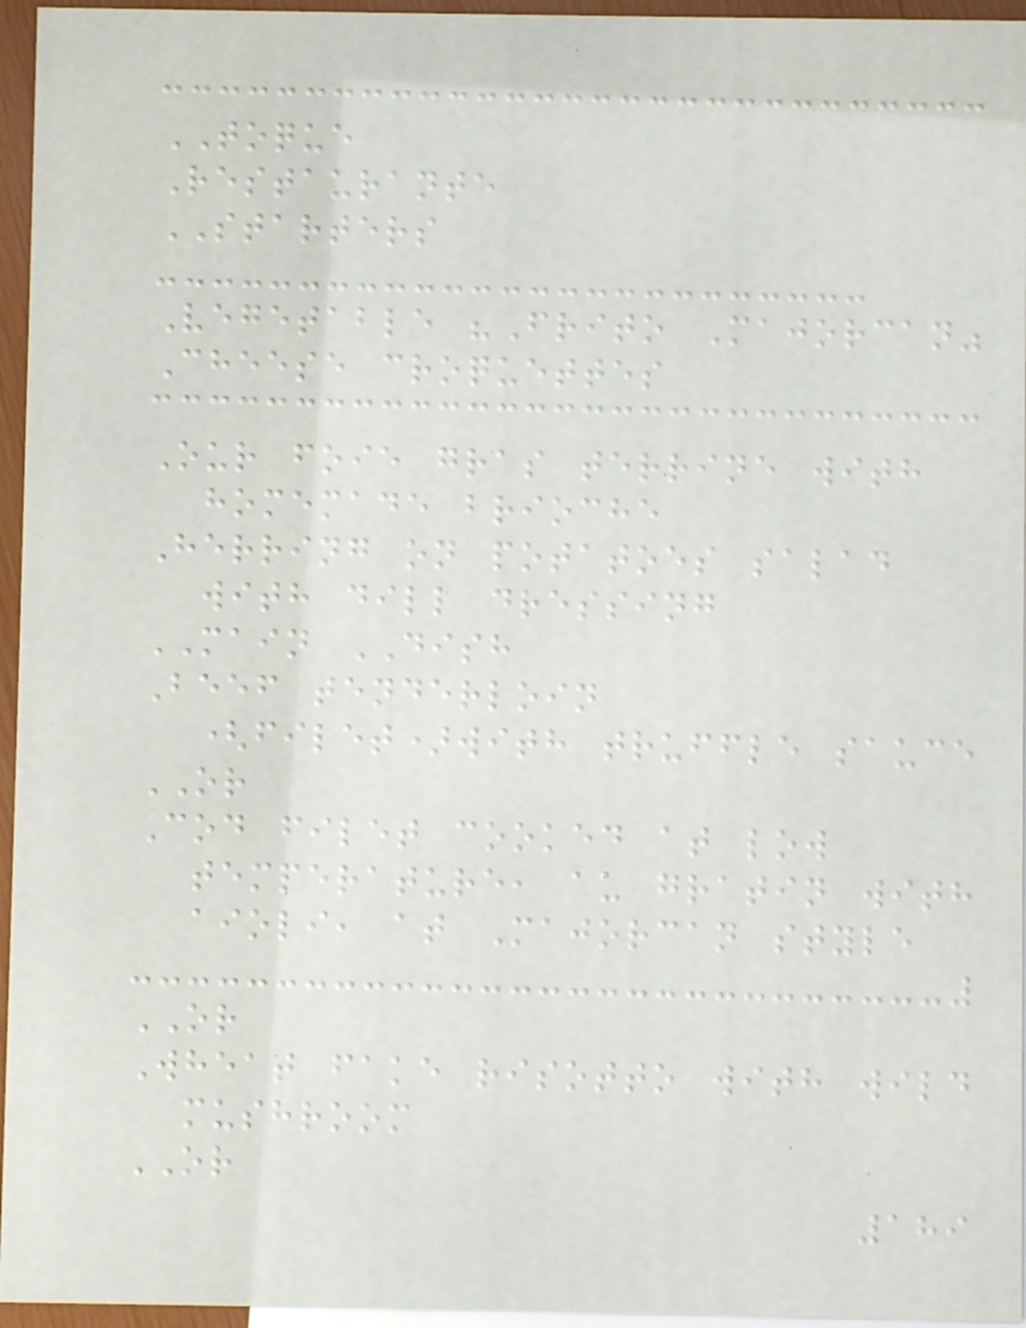TOQUE
Restaurante
STARTERS
Vegetable "Frito Majorcan"
Cheese croquettes
Our foie gras terrine with
homemade brioche
Herring on potatoes salad
with dill dressing
MAIN DISH
Beef tenderloin
(filet)with truffle sauce
OR
Cod filet cooked at low
temperature, au gratin with
aioli, at Majorcan style
OR
Wheat fake risotto with wild
mushroom
OR
189
